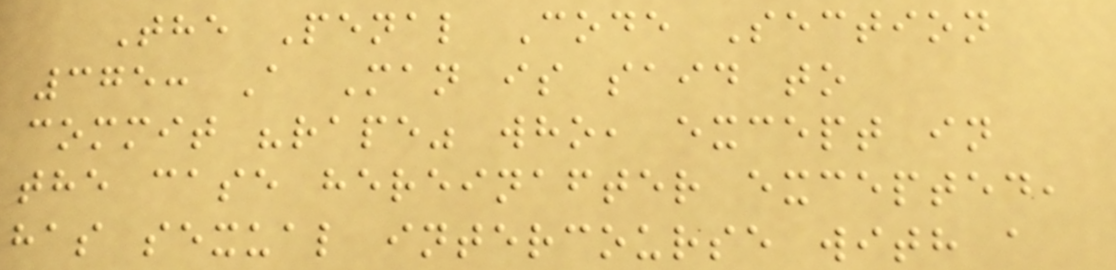The Penal Code Section
375: A Man is said to
commit "rape" who, except in
the case hereinafter excepted,
has sexual intercourse with a
